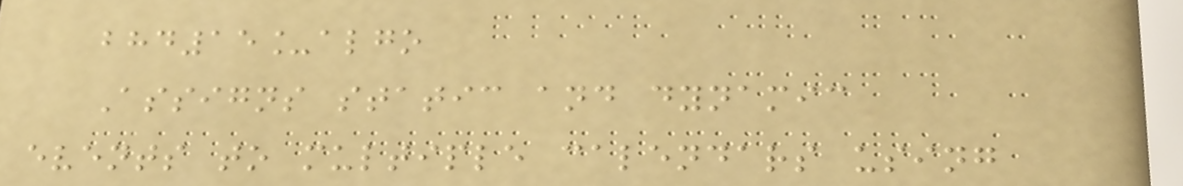bhd15_algo
Assigns static and dynamic
events to multiple calendars using
